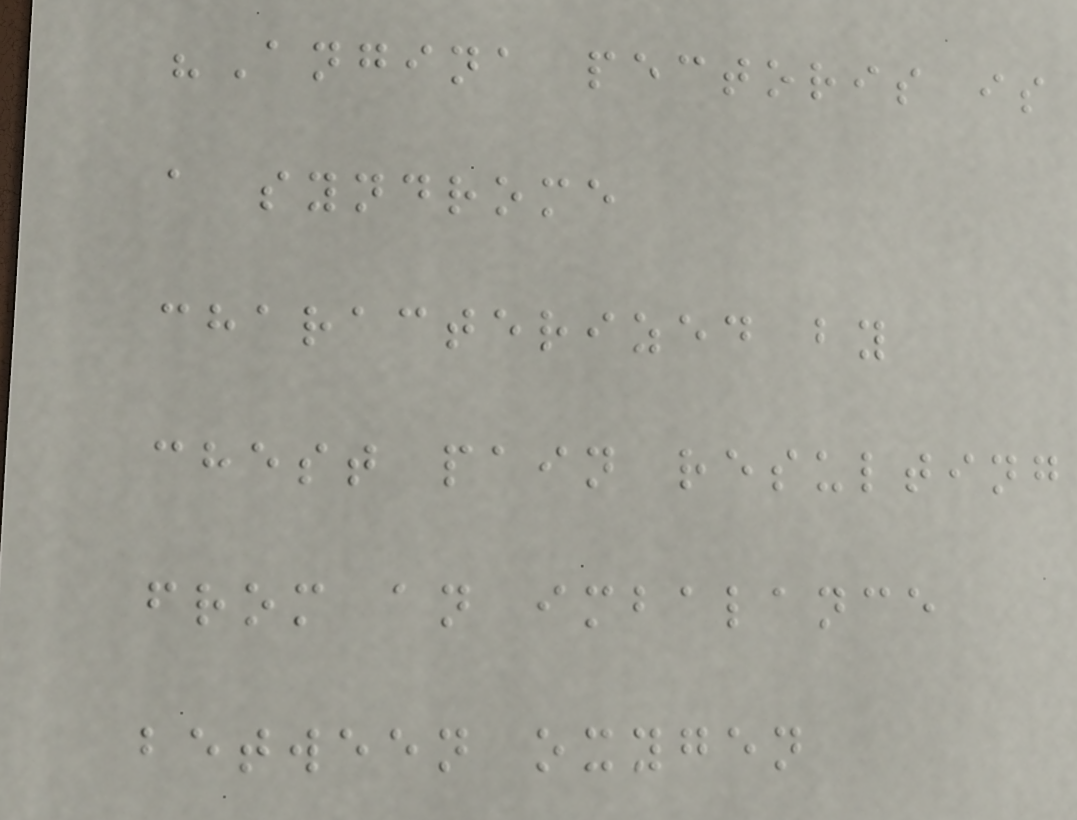"Angina pectoris is
a syndrome
characterized by
chest pain resulting
from an imbalance
between oxygen
